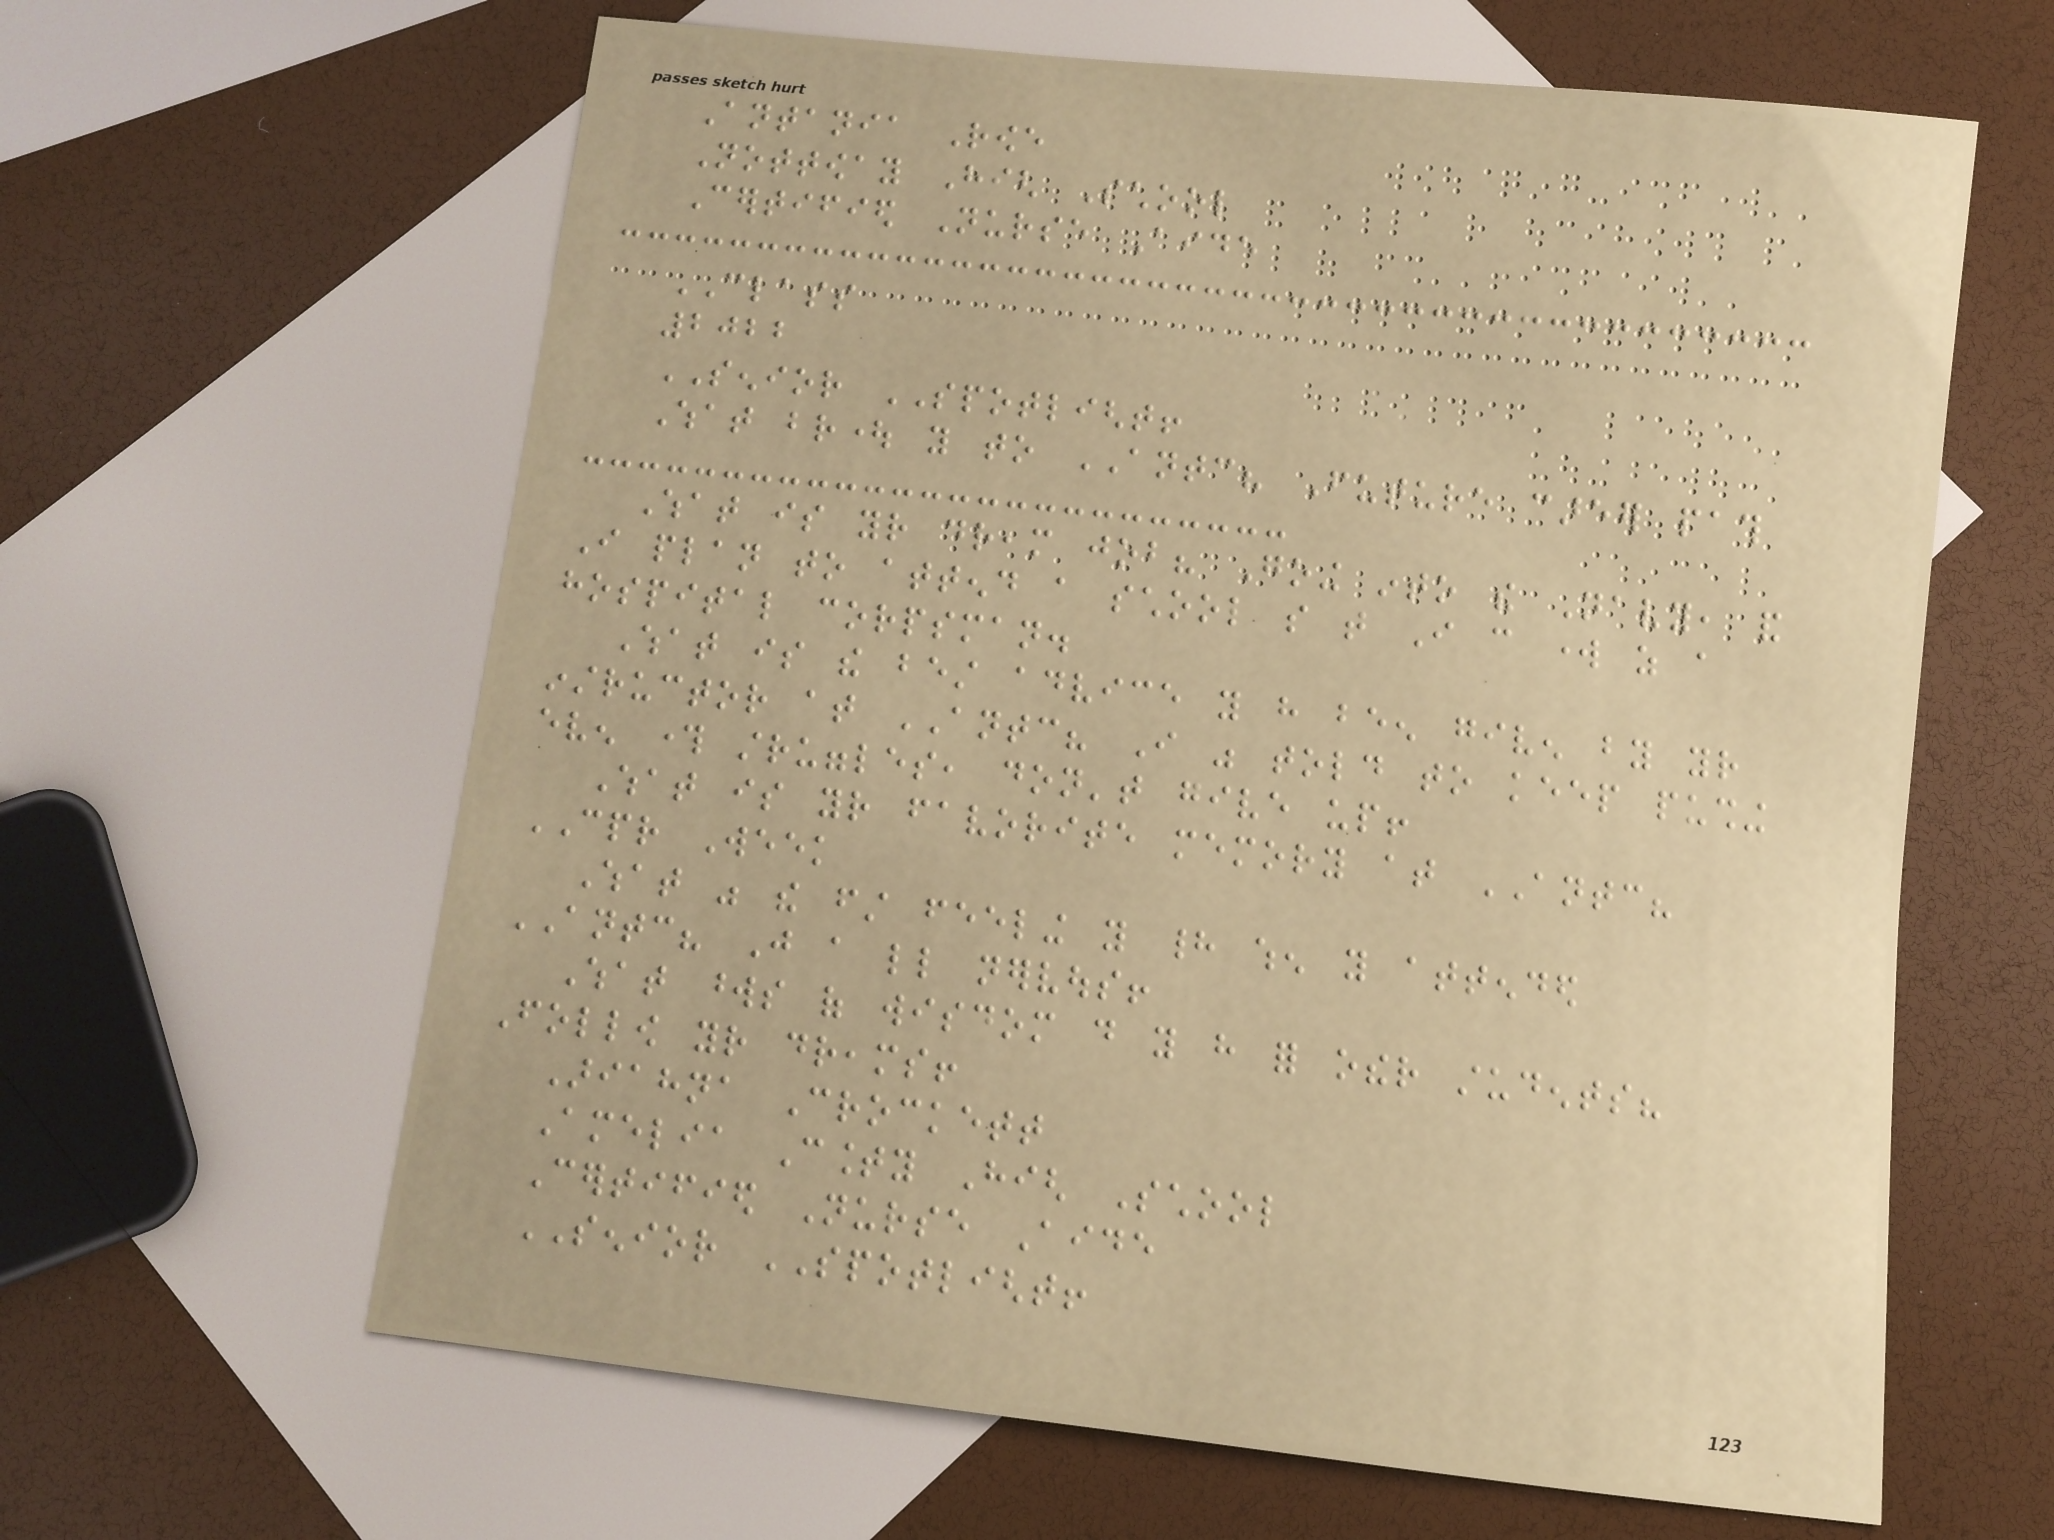Antania Rowe
Nottoway High School
Certified Nurse Aide
CLASS
2022
SENIOR SPOTLIGHT!
What brought you to ANTC? Future career path
What is your dream job? Going into the Navy, and
I plan to attend a school so that I can work as a
hospital corpsman.
What is the best advice you have been given by your
instructor at ANTC? I was told to keep pushing
even through struggles, don't give up!
What is your favorite memory at ANTC?
CPR Week
What was the first feeling you had when you attended
ANTC? Just a little nervous!
What words of wisdom do you have for other students?
Follow your dreams!
Ariahna Crockett
Amelia County High School
Certified Nurse Aide
SENIOR SPOTLIGHT!
